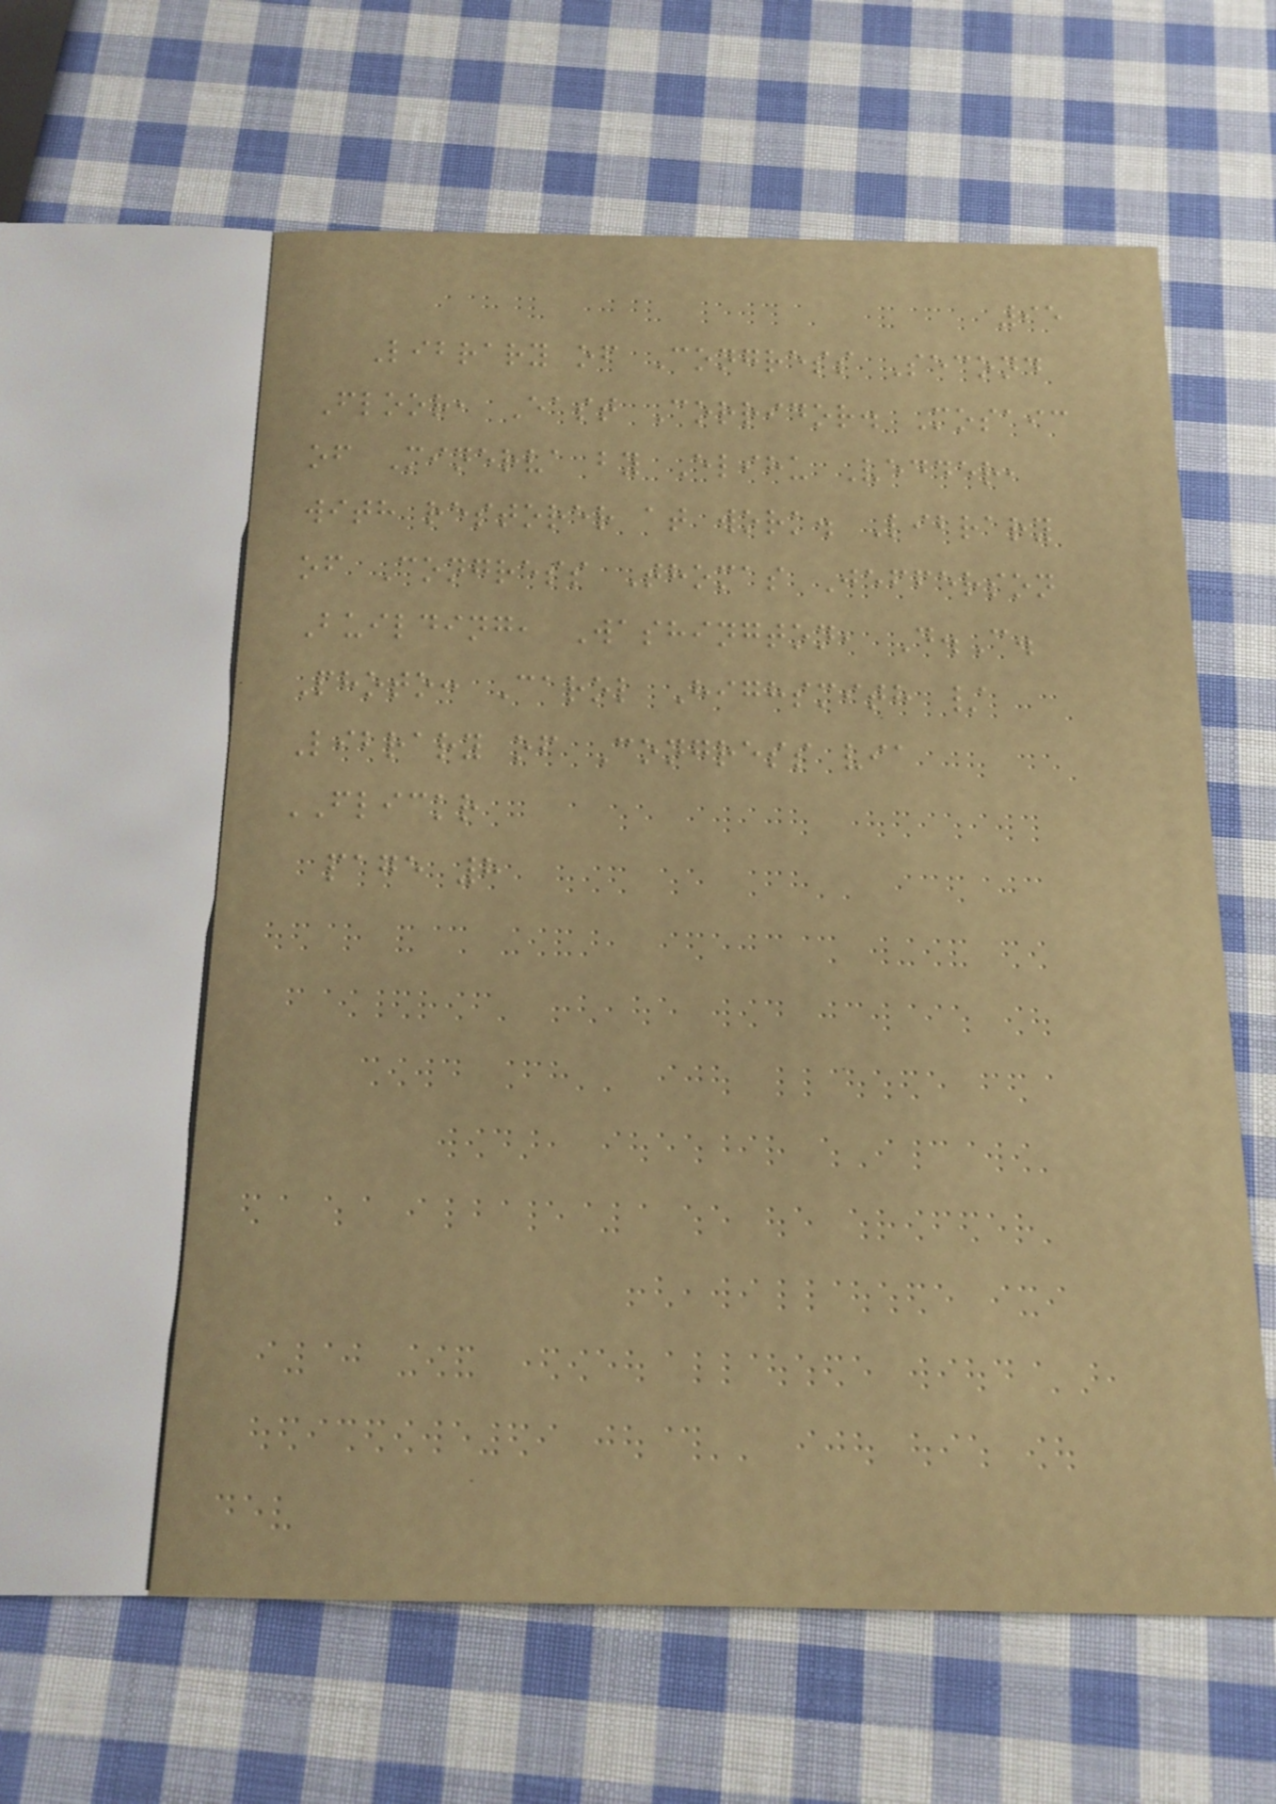95
Library of Congress Second
Floor, East Corridor. Mosaic
of Minerva by Elihu Vedder,
with restorer at work. Library
of Congress Thomas Jefferson
Building, Washington, D.C.
Photo: Carol Highsmith /
Library of Congress via
FLICKR
page 8
